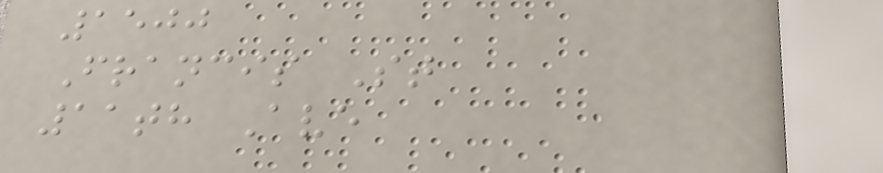1500
Francis St
11th Ave
